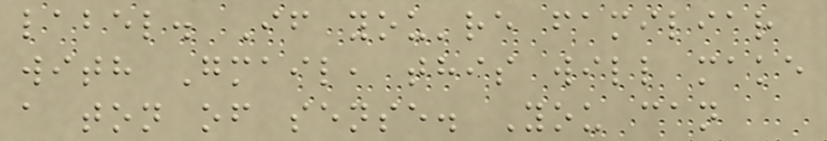label. If you're familiar
with Gmail, this will make
a ton of sense. You can
